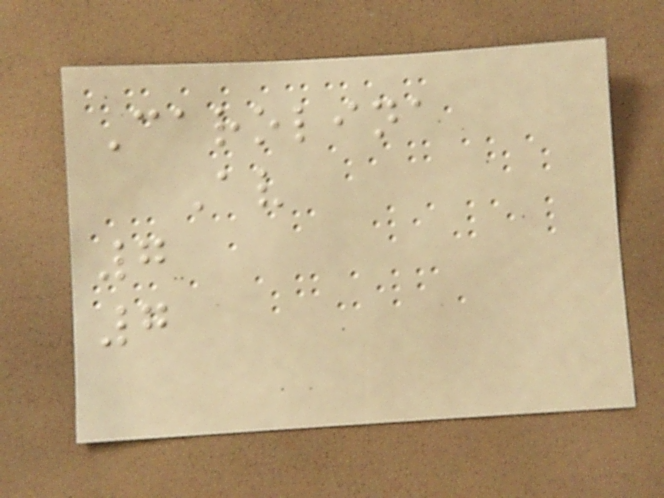Carolina
Av
7
7
